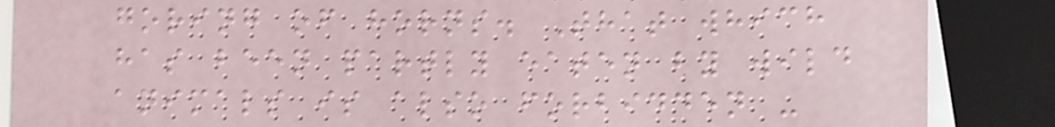goring of horns. That which
has been partly eaten by wild
animals is also forbidden -
